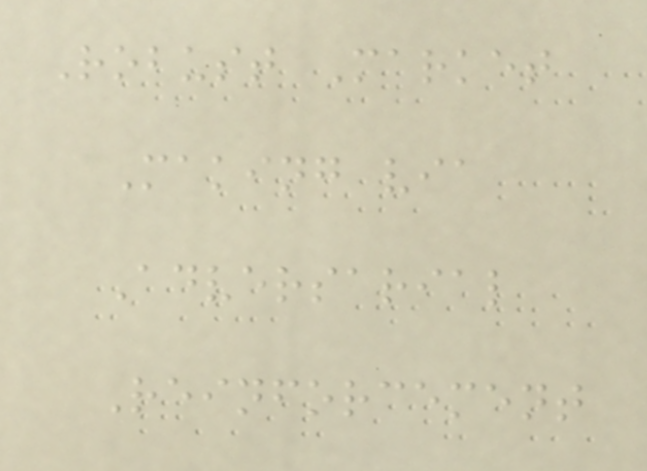Robust Market
Making via
Adversarial
Reinforcement
